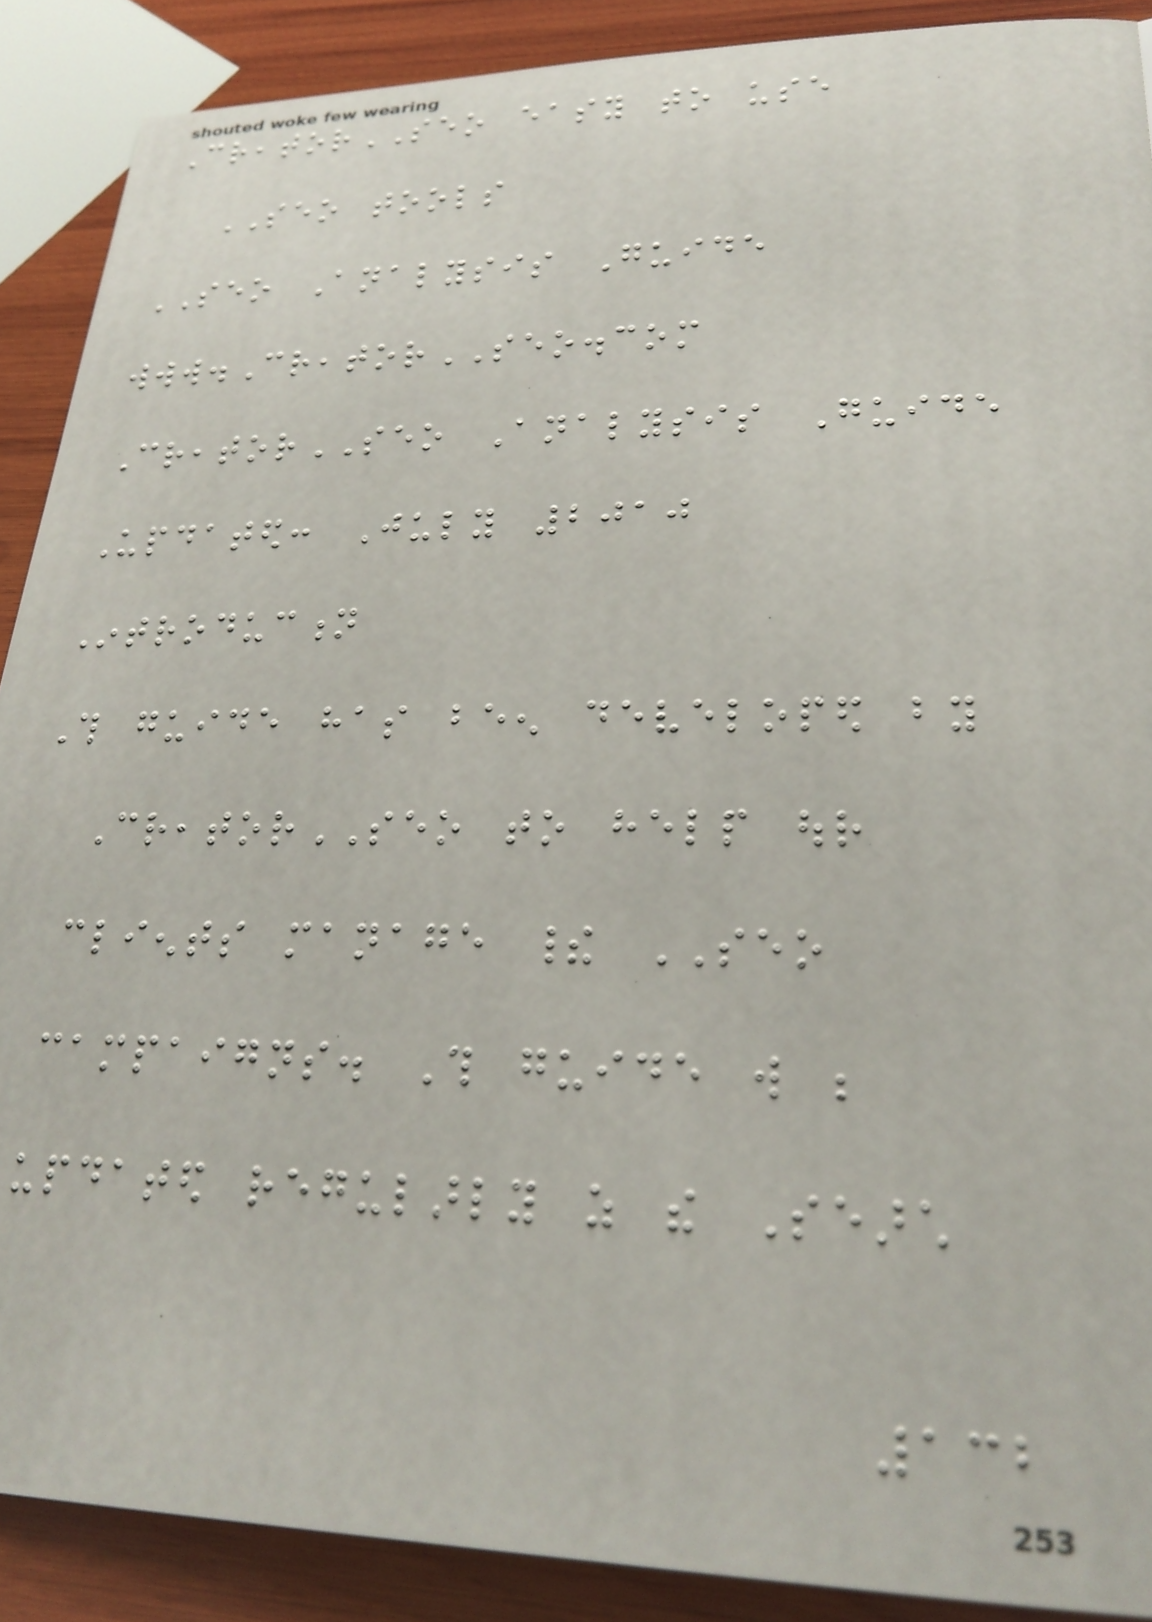CreatorSEO easy to use
SEO tools
SEO Analysis Guide
www.CreatorSEO.com
CreatorSEO Analysis Guide
Updated: July 2010
Introduction
This guide has been developed by
CreatorSEO to help our
clients manage their SEO
campaigns. This guide will be
updated regularly as the Search
132
